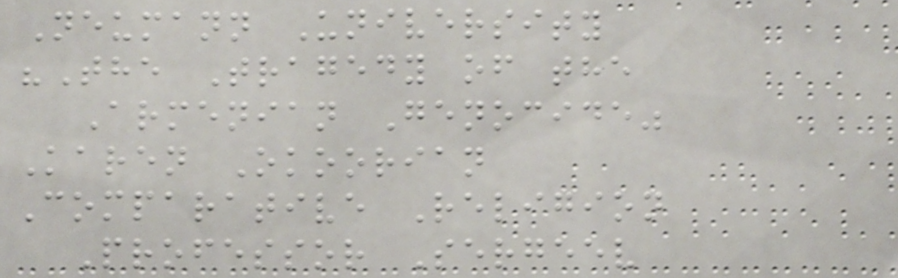Neumann University
"The Tragedy of the
Armenian Genocide"
Karen Okoorian
Comparative Religion
Professor Sergeev
